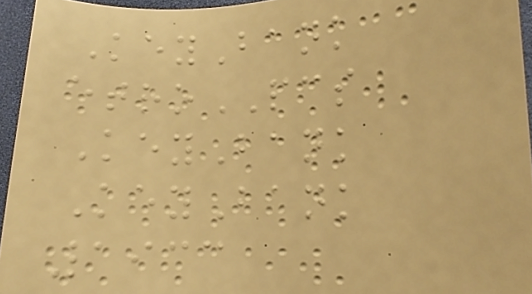KeyBank
etroPCS
KeyBank
KeyBank
1933
